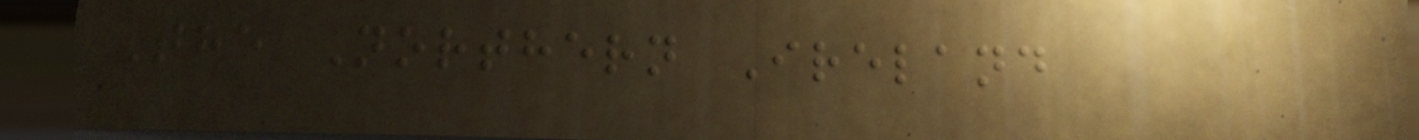The Northern Ireland
